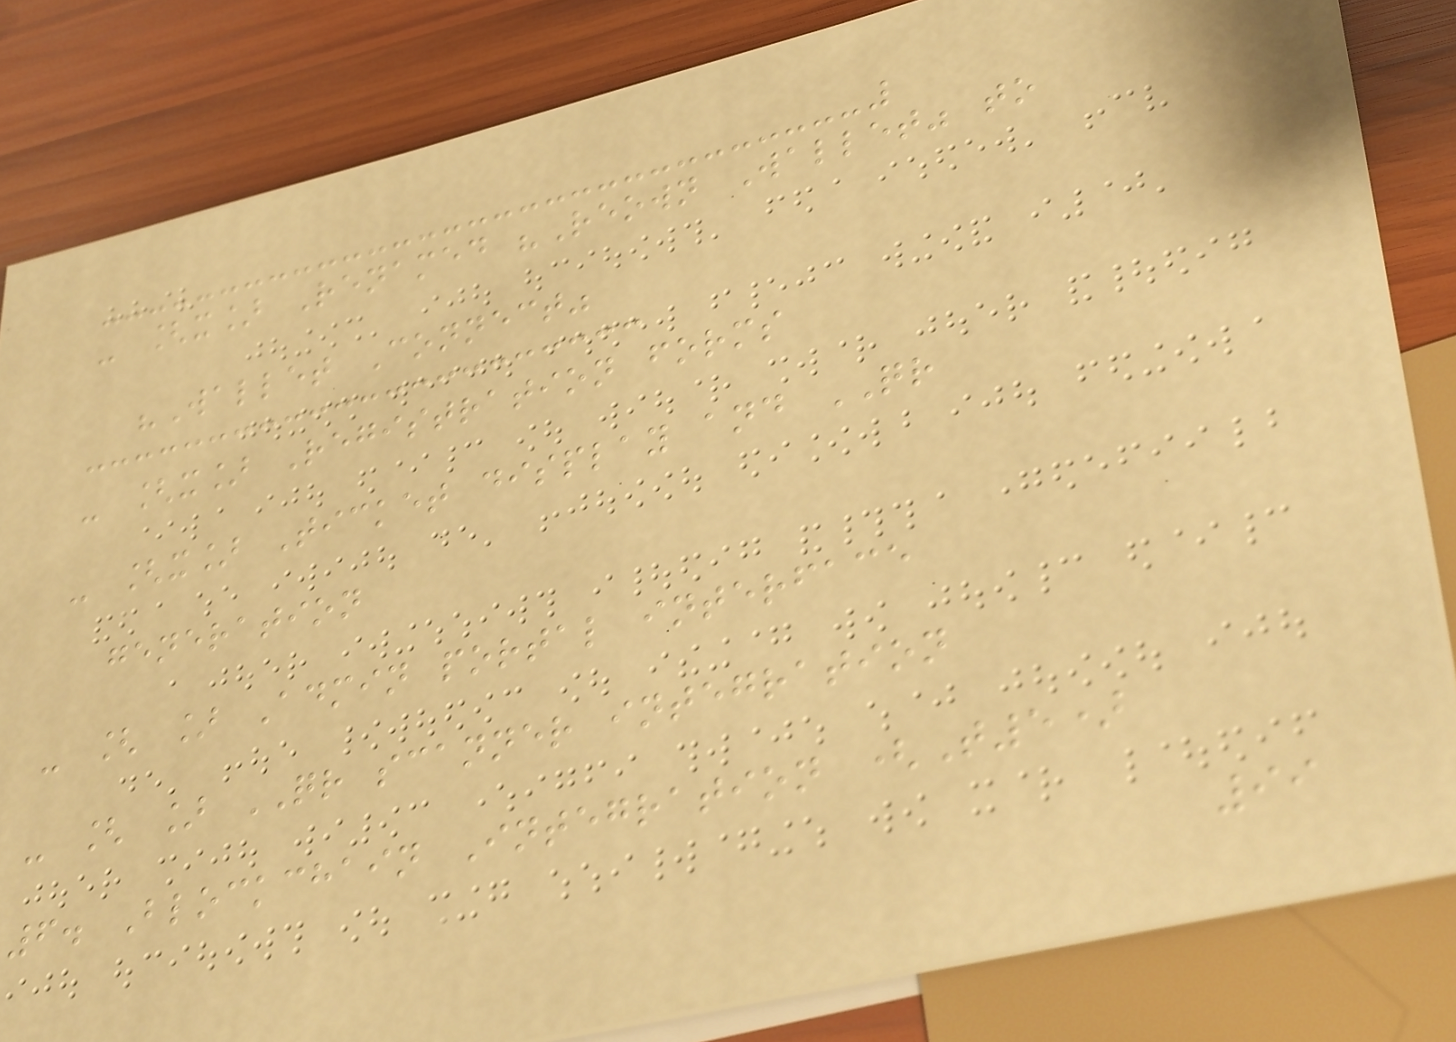- [x] Renamed "Reown Wallet" to
"Wallet Connect"
- [x] Registration forms
- [x] Ticket display and QR
generation
- [ ] Admin portal interface
- [ ] QR scanner integration
6. Blockchain Integration (T5)
99
